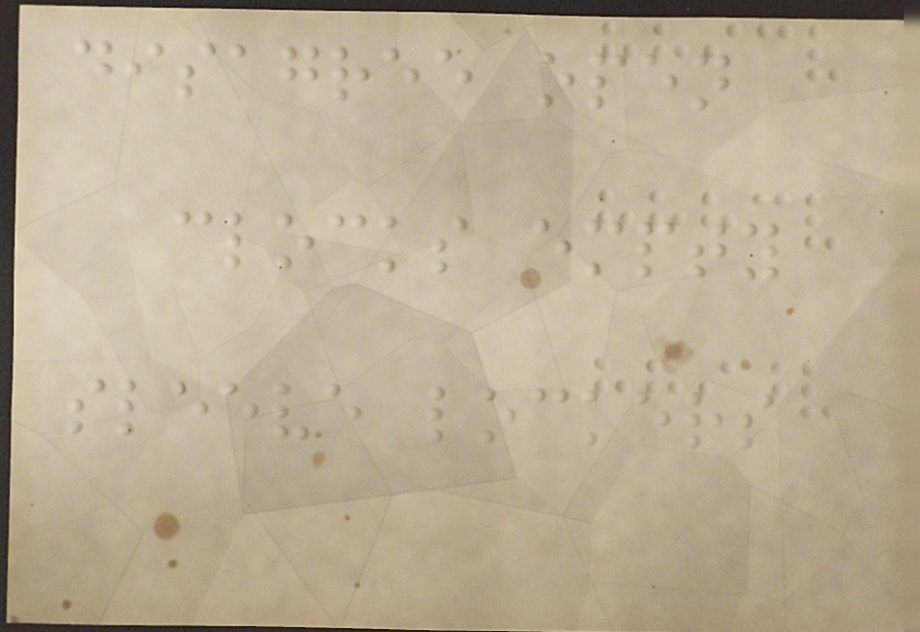disagree open
clocks empty
sleeve lockers
